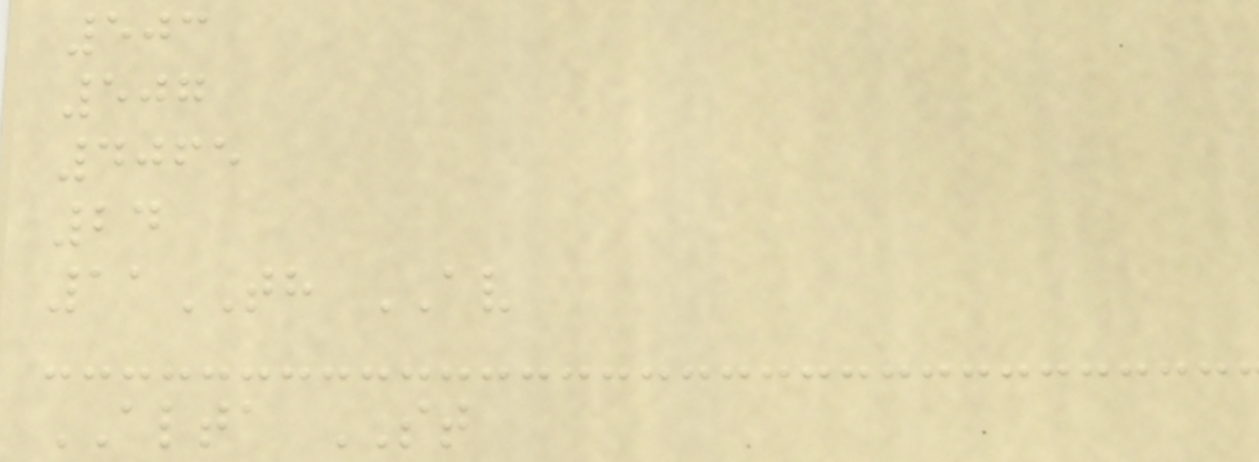503
507
4065
24
11TH AV
ALTA ST
